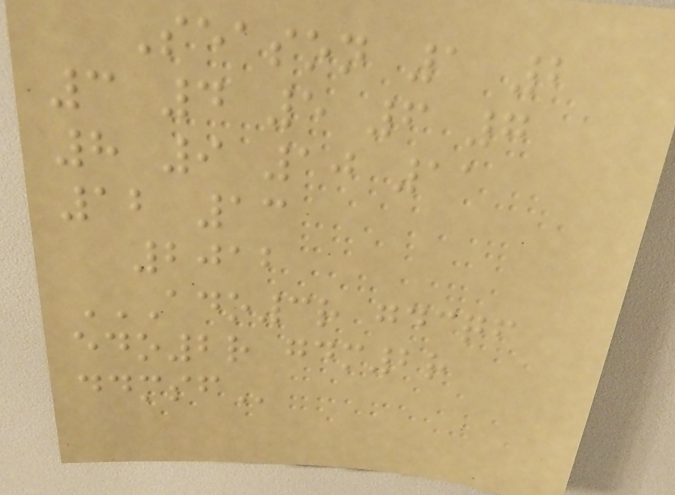Season 1 2
3 4 5 6 7
8 9 10 11
12 13
2012
ADO3R GDCQF
EDO2R GDM2R
DDMSF
